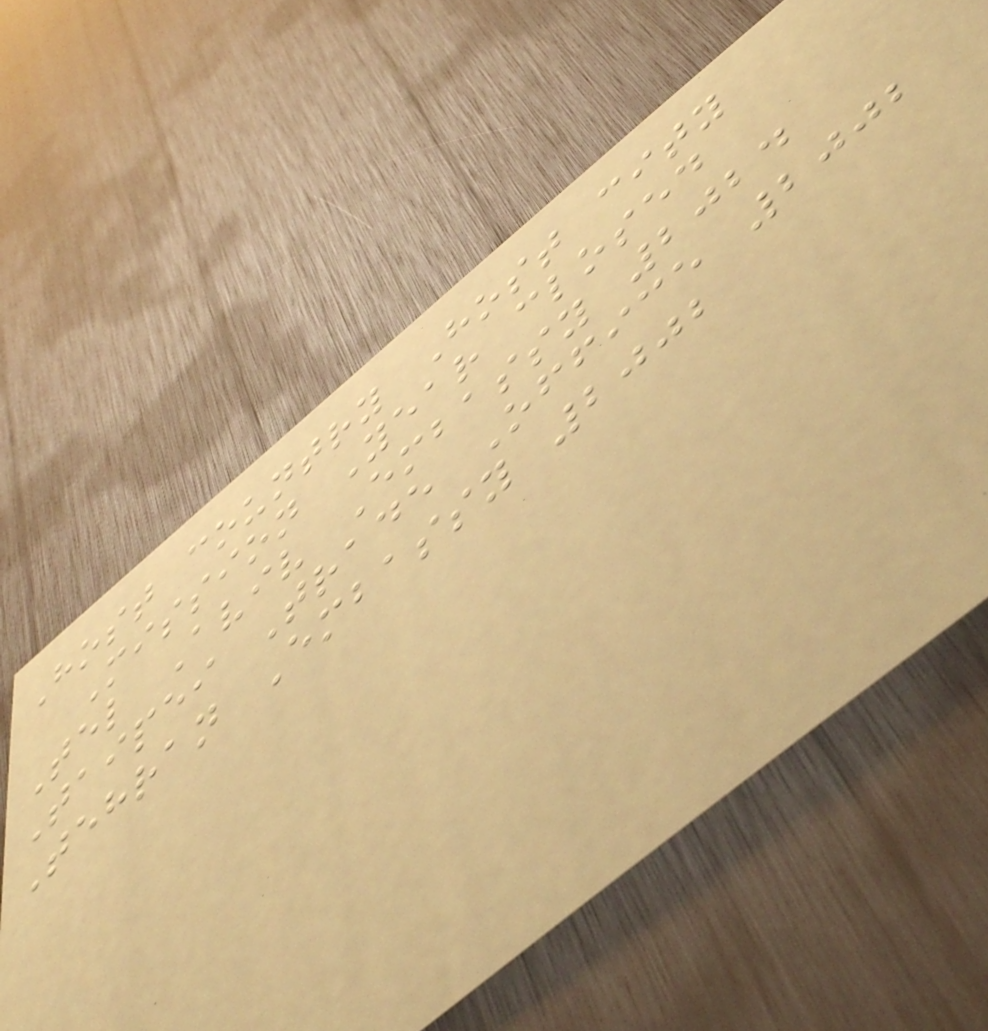Host country Host city
Mission Year closed
Tel Aviv Embassy 2024
Taipei Trade Office 2002
Tehran Embassy 2002
